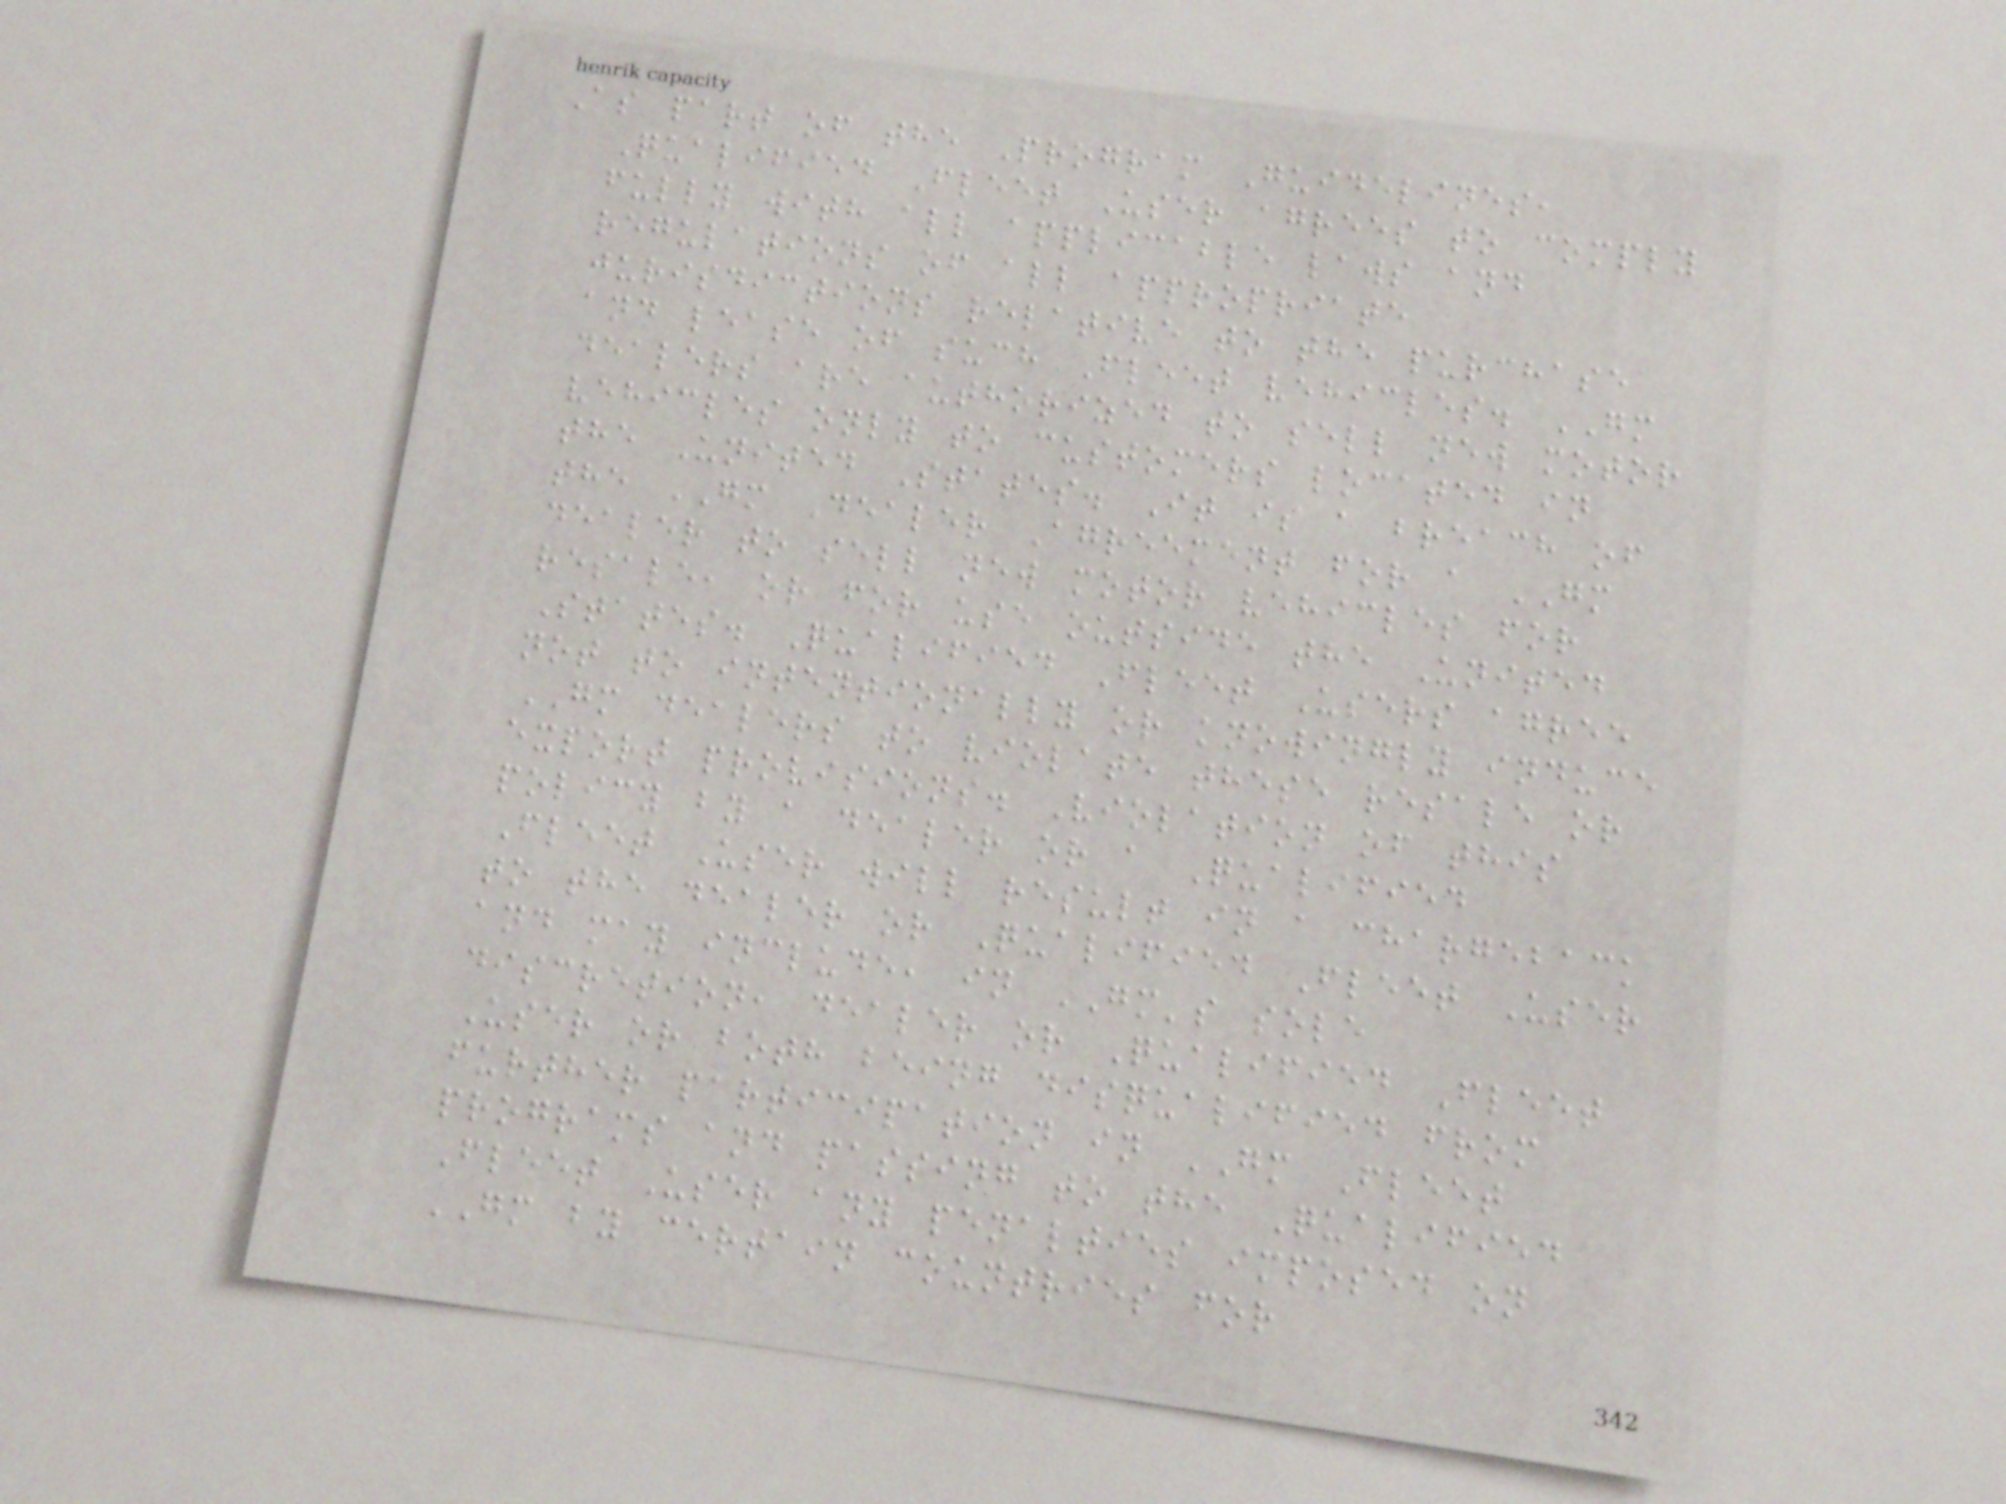As part of the Program Guidelines,
Qualified Fleet User agrees to comply
fully with all applicable laws and
regulations of all appropriate
jurisdictions relative to the purchase
and lease of such Fleet vehicles. GM
dealers are authorized to sell new motor
vehicles only to customers located in
the United States. It is a breach of
the GM Dealer Agreement for a GM
dealer to sell new motor vehicles for
resale, or for use outside the United
States. Qualified Fleet Users agree
not to intentionally or knowingly induce
GM dealers to violate these resale or
export provisions. Violation of this
policy by a dealer or a Qualified
Fleet User will result in a chargeback
to the dealer or Qualified Fleet User
and may include, in GM's sole
discretion, dealer or Qualified Fleet
User or both being disqualified from
further participation in GM Fleet
programs and passing to the Qualified
Fleet User any penalties imposed on
GM by certain countries for
